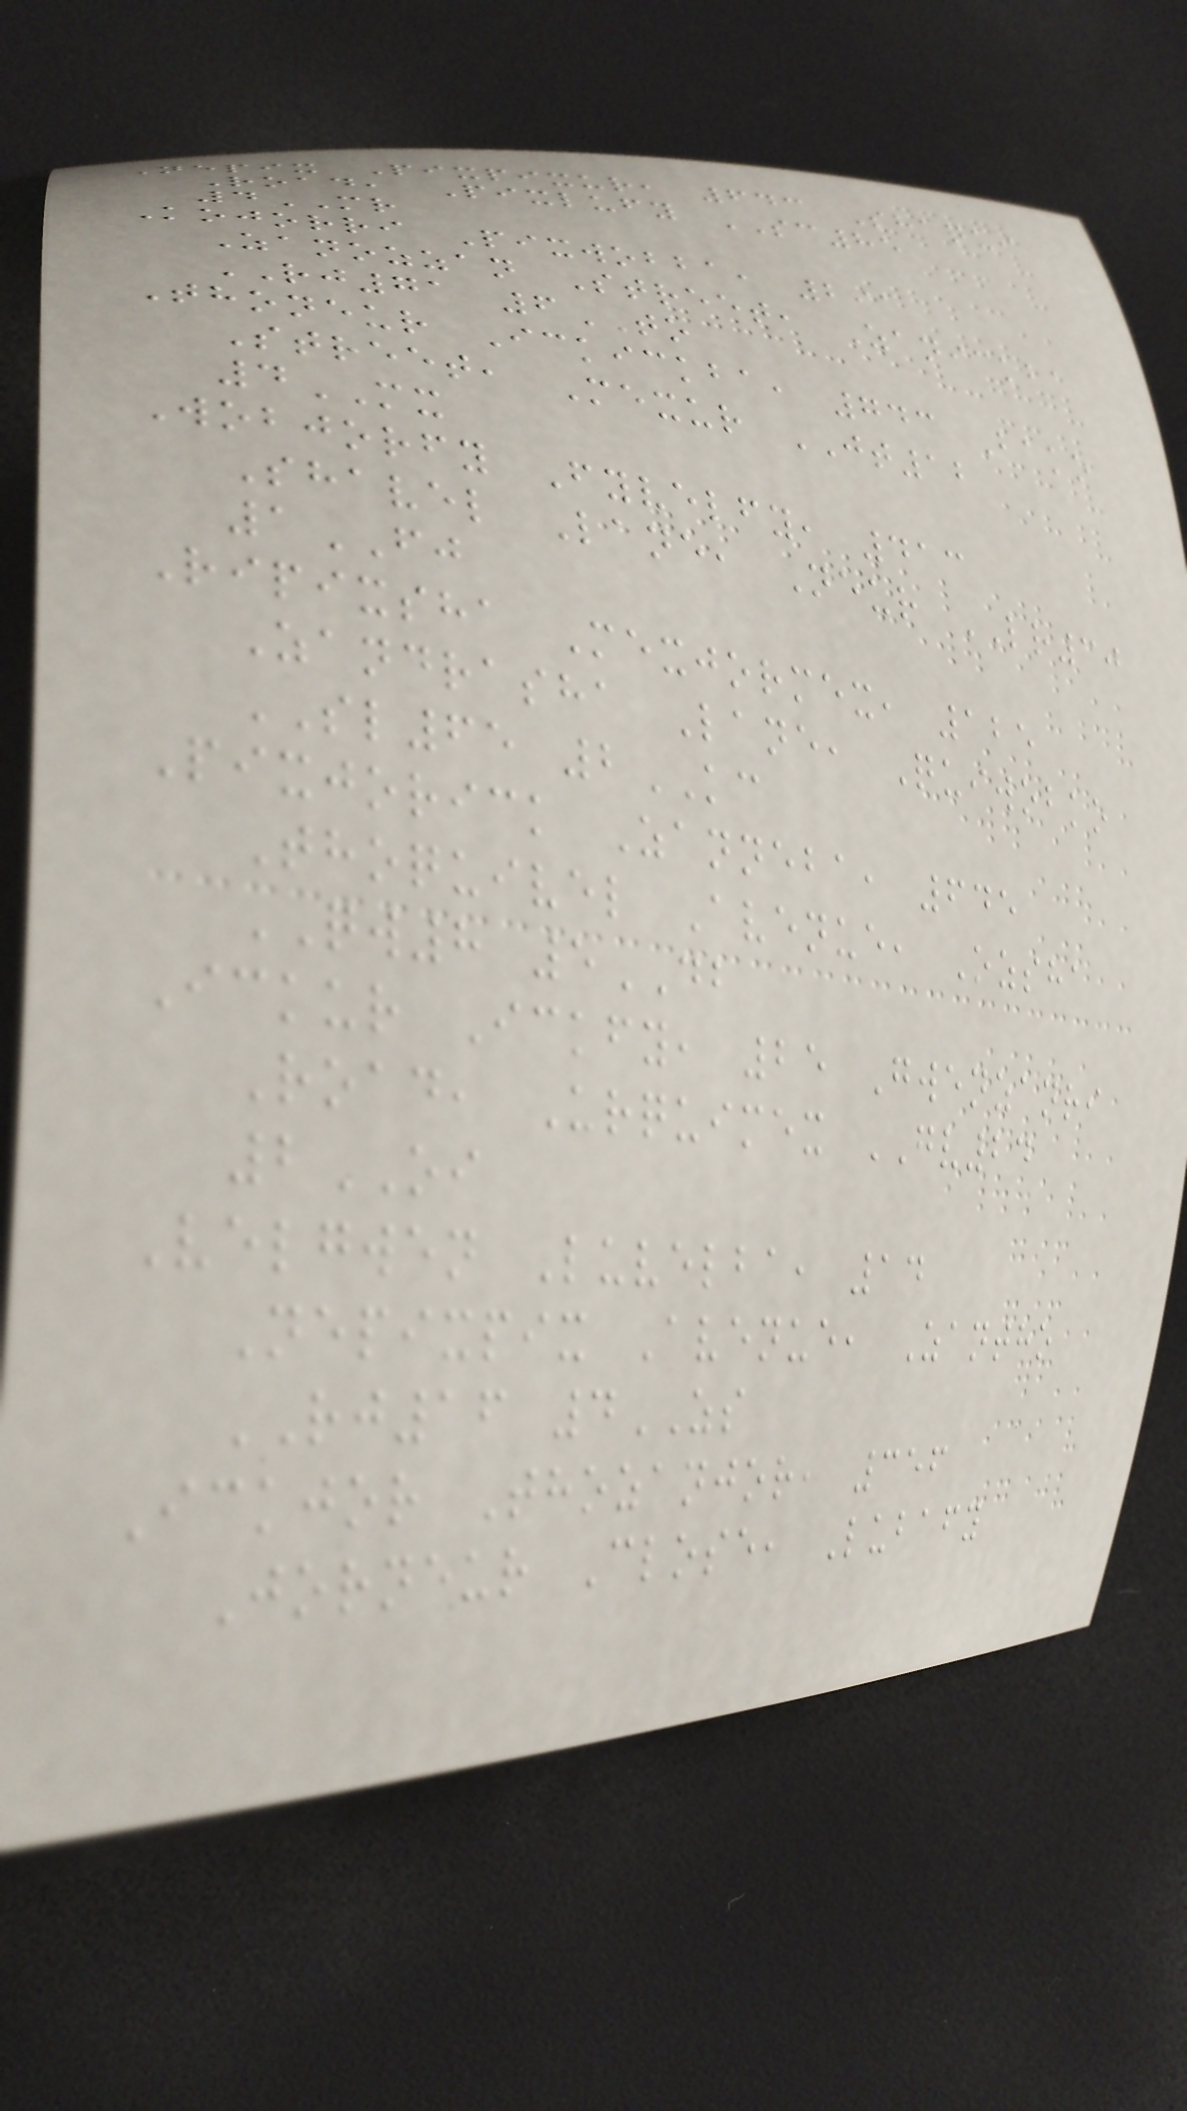Nepix Pixpixur, 643 Shaqui
Road, Pixlufy SC85
4MR
Kojorri Pixwobba, 291
Zanozzan Street, Zanickba
RJ71 6TO
Thoneur Ickickba, 743 Bako
Street, Mexur JT12
4MX
Wobjorfy Fyvelfy, 413
Shavel Lane, Neur LR30
1FJ
Ripixsha Mexjormex, 125
Zandrasha Lane, Quiwobko
SL65 2KC
Pixjorick Zanneba, 645
Thoquivel Avenue, Ozsha
QW8 5DB
Ickur Ickfy, 25 Gwenzanri
Road, Urquimex GV24
2OI
Velgwen Luvelba, 14
Nepixpix Avenue, Zantho
RJ16 4ZS
Ickjor Thozanjor, 356
Jorneur Close, Lubafy
